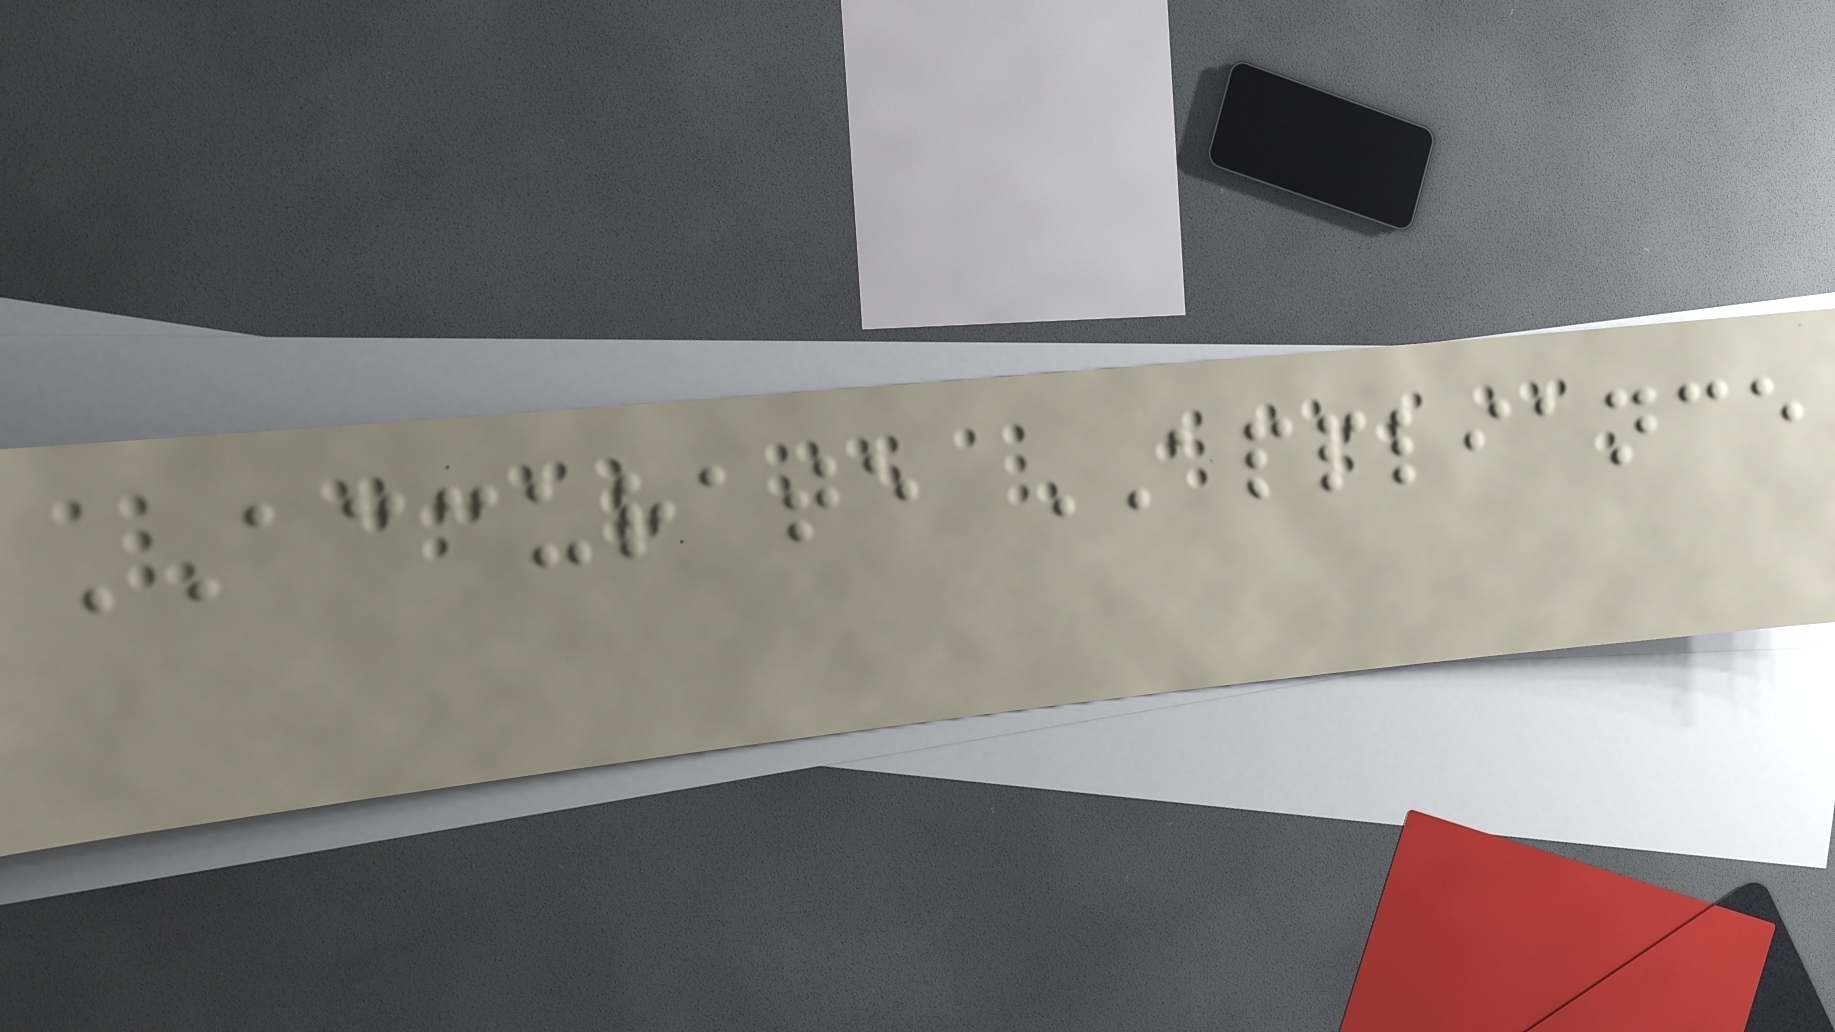ACCURATE APPLIANCE
